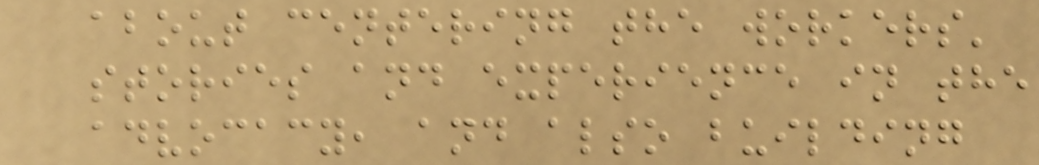about centering the workers'
stories and experience in the
advocacy, and also building
